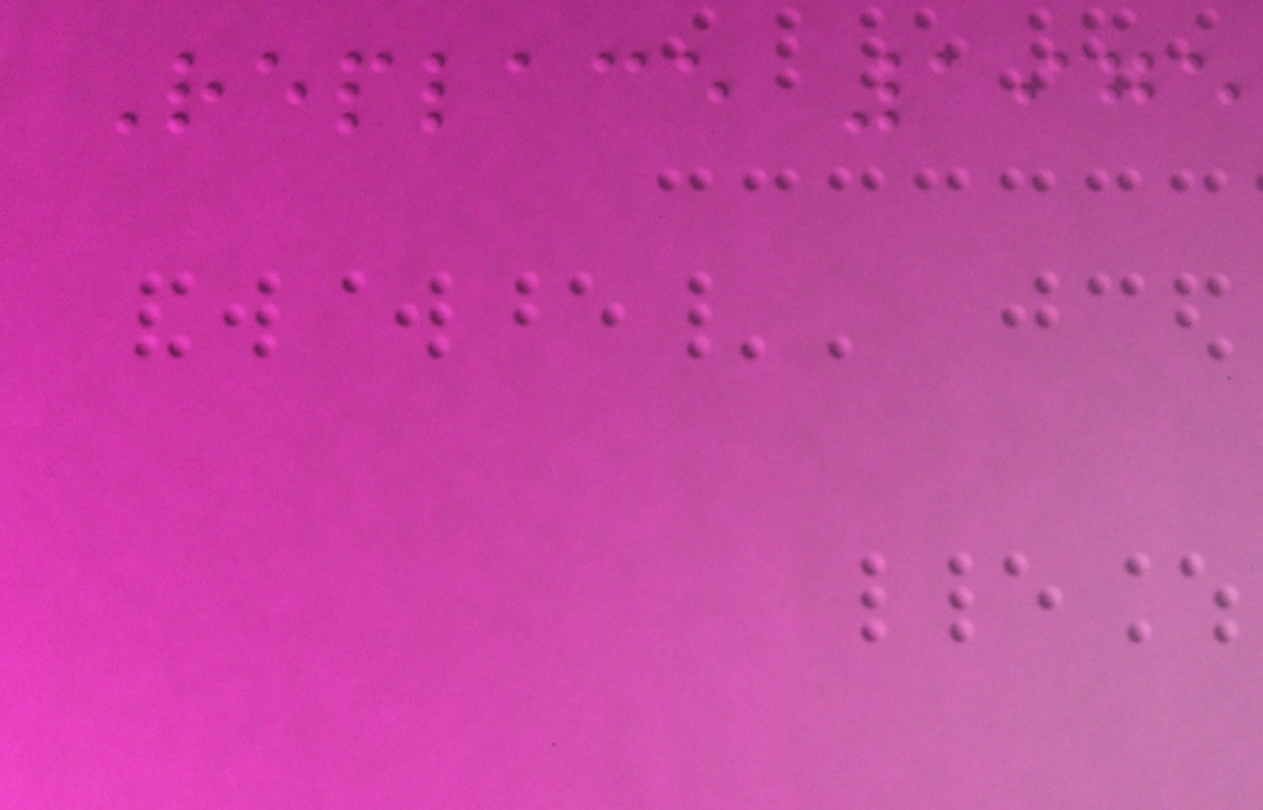Replace 1975
